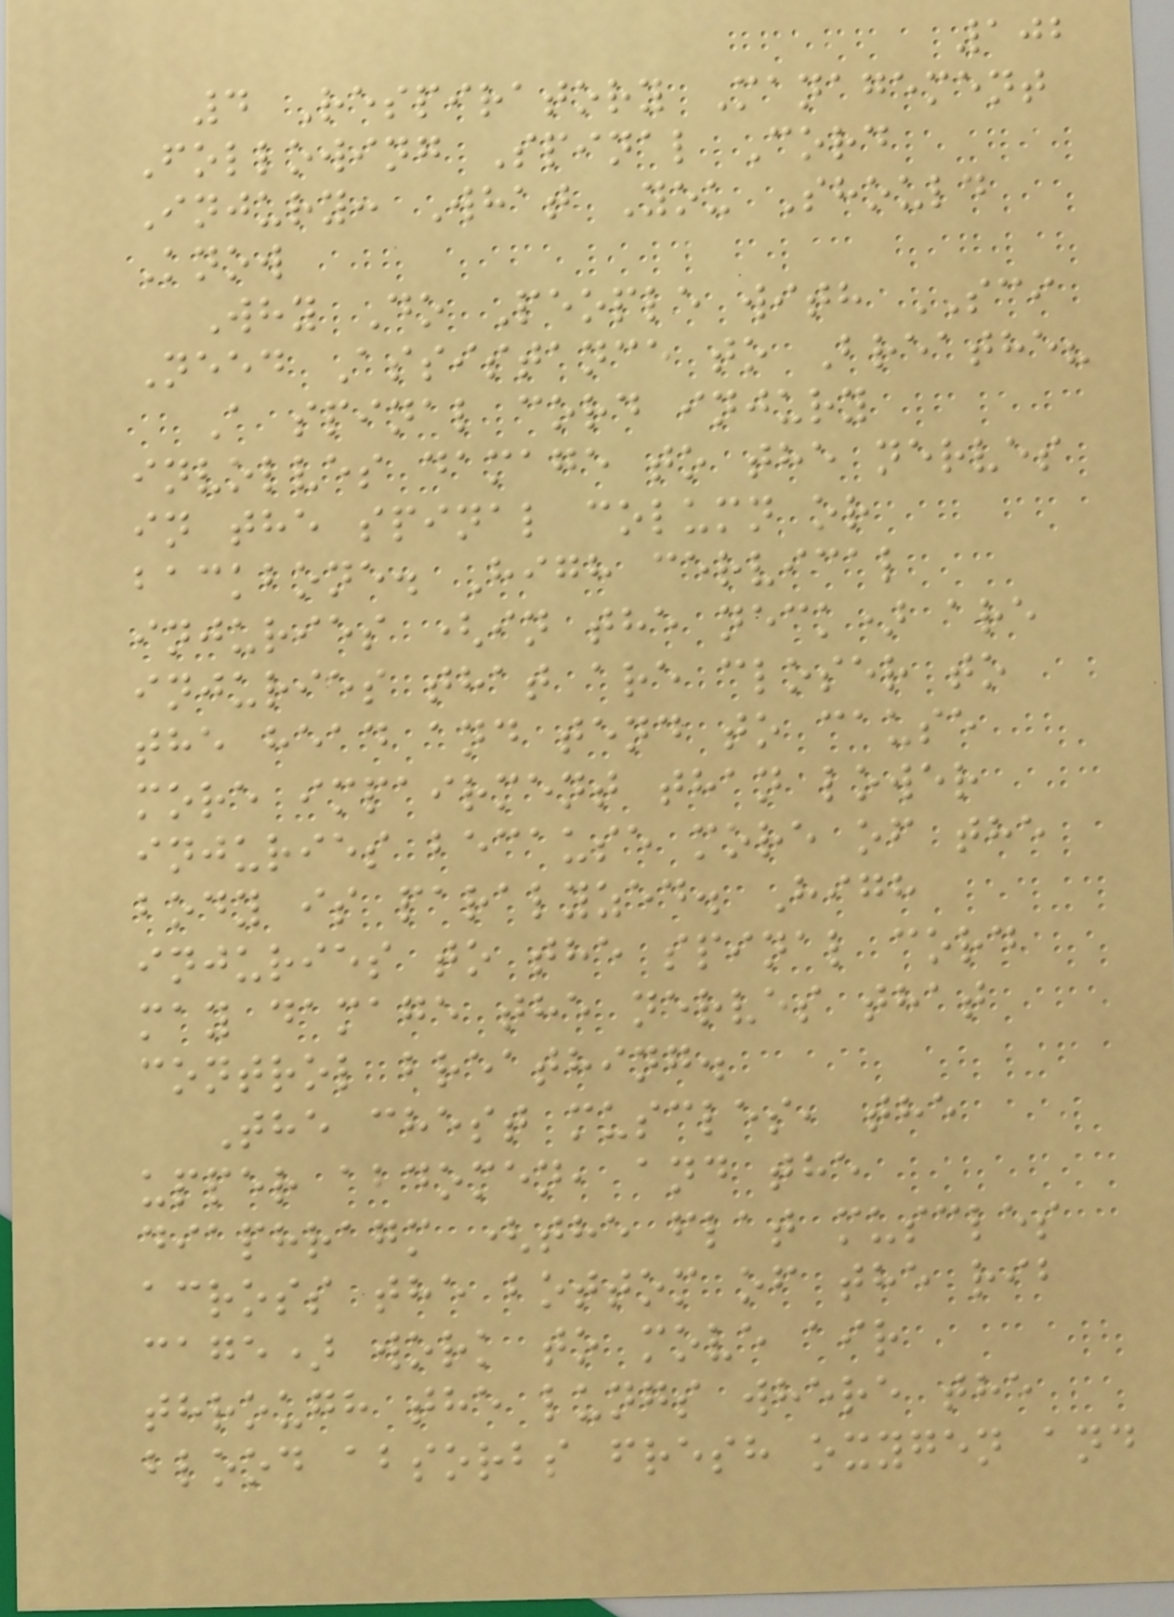102
4 Respiratory Management
Following Spinal Cord
Injury: What You Should
Know
Why Do People with SCI
Need Assistance to Breathe?
A spinal cord injury
involves damage to the nerves
in the spinal column or
backbone. High cervical
injuries (in the neck) are
injuries that are closer to
the head and tend to cause
more impairment than lower
injuries because more of the
body is paralyzed. High
injuries to the spinal cord
may damage the nerves that
control breathing.
The chest muscles, the
upper abdomen, and the
diaphragm (the flat muscles
across the bottom of the rib
cage) work to move air
through the lungs where the
blood absorbs fresh oxygen and
